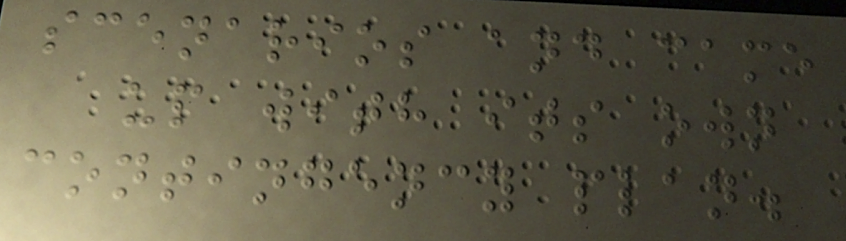scenarios and came
up with its own
contingency plan.
